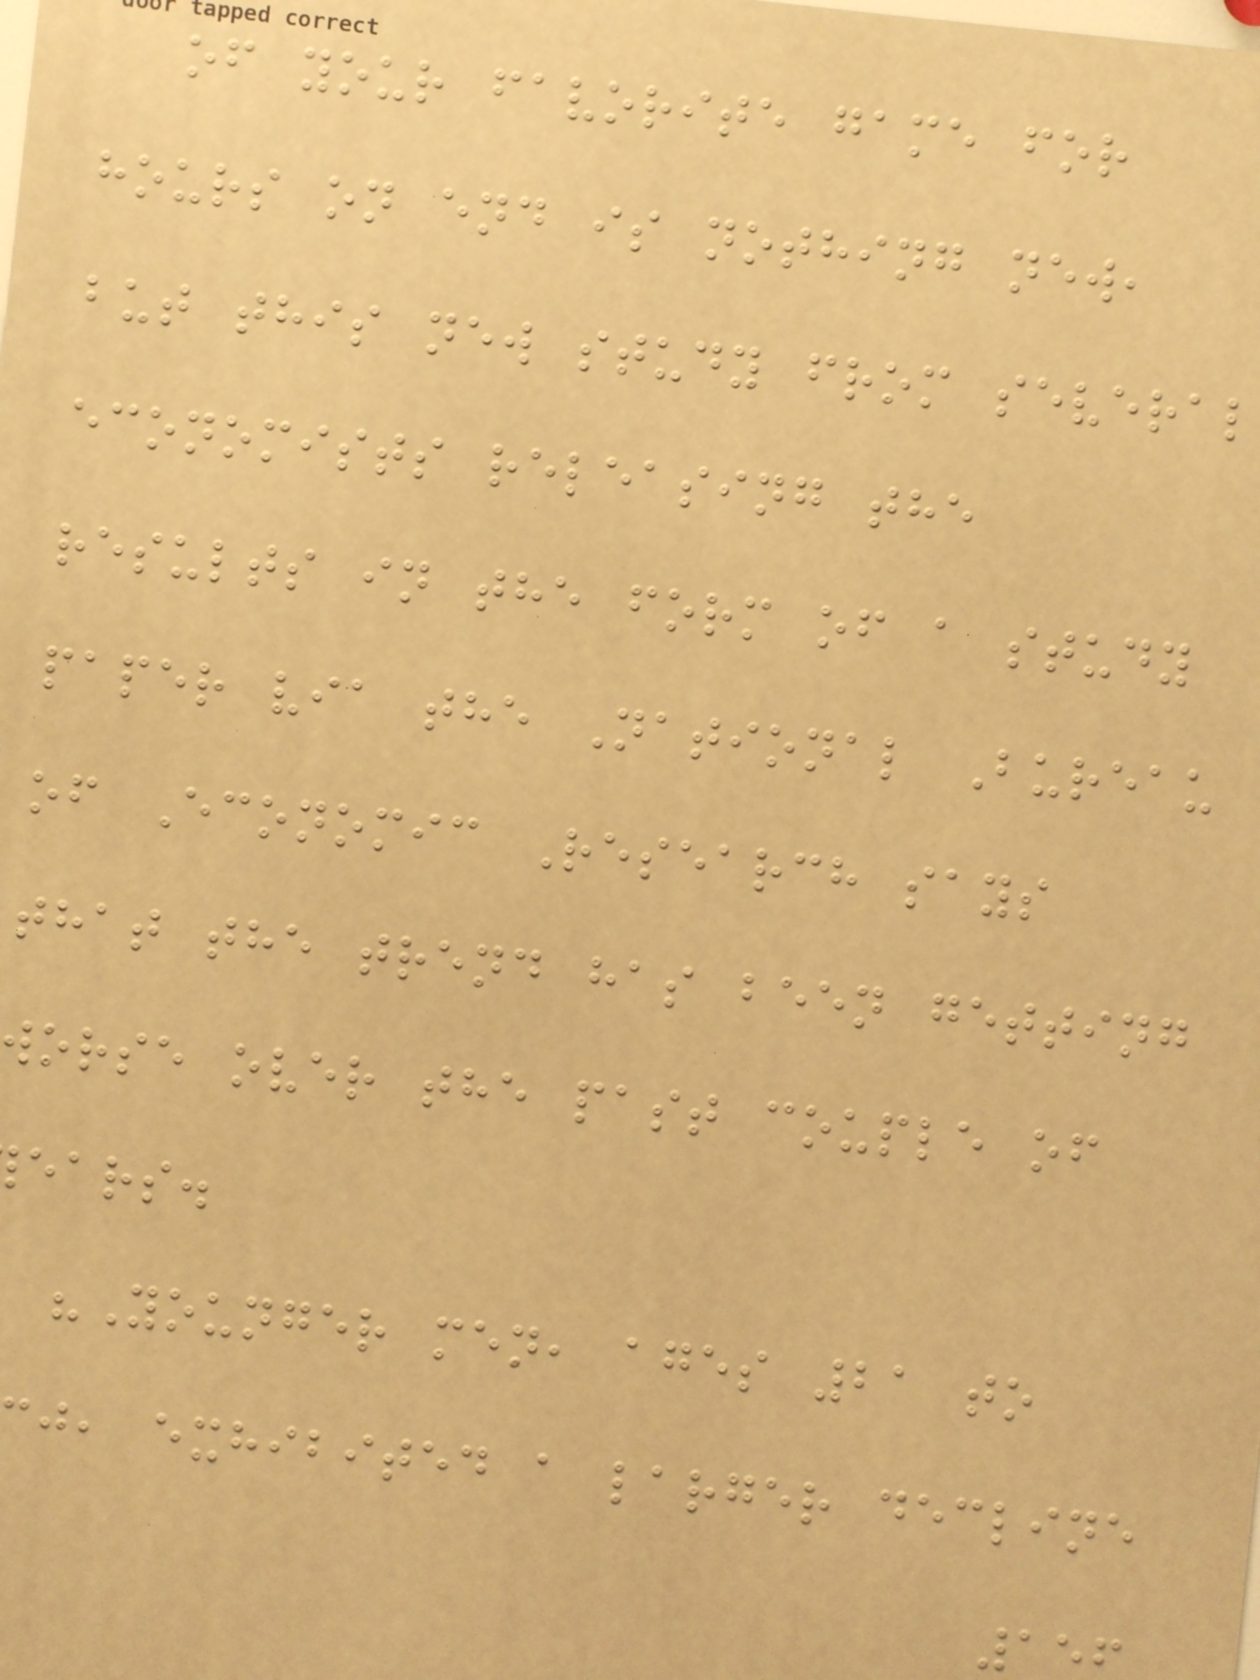of your favorite game for
hours on end is nothing new,
but this new study from several
economists releasing the
results in the form of a study
paper via the National Bureau
of Economic Research says
that the trend has been getting
worse over the past couple of
ears.
"Younger men, ages 21 to
j, exhibited a larger decline
